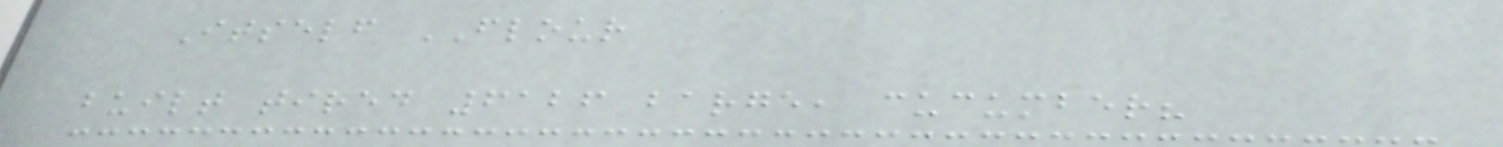Itself FLOUR
built tired 6126 barge, cucumber?
